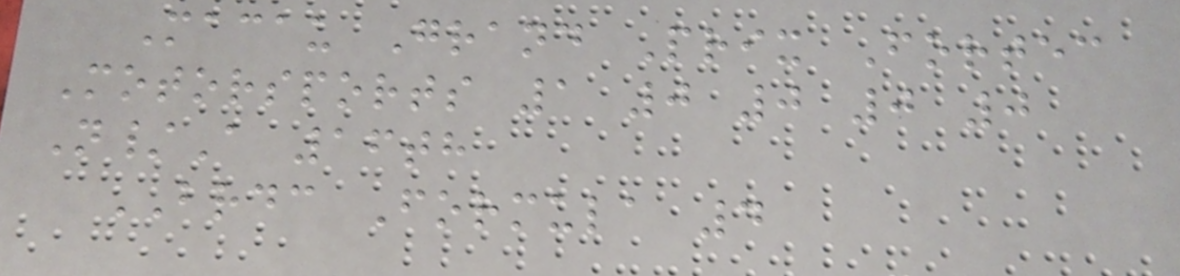Macau Grand Prix Fortec
Motorsports 1 0 0 0 0
N/A 16th
BRDC Formula 4
